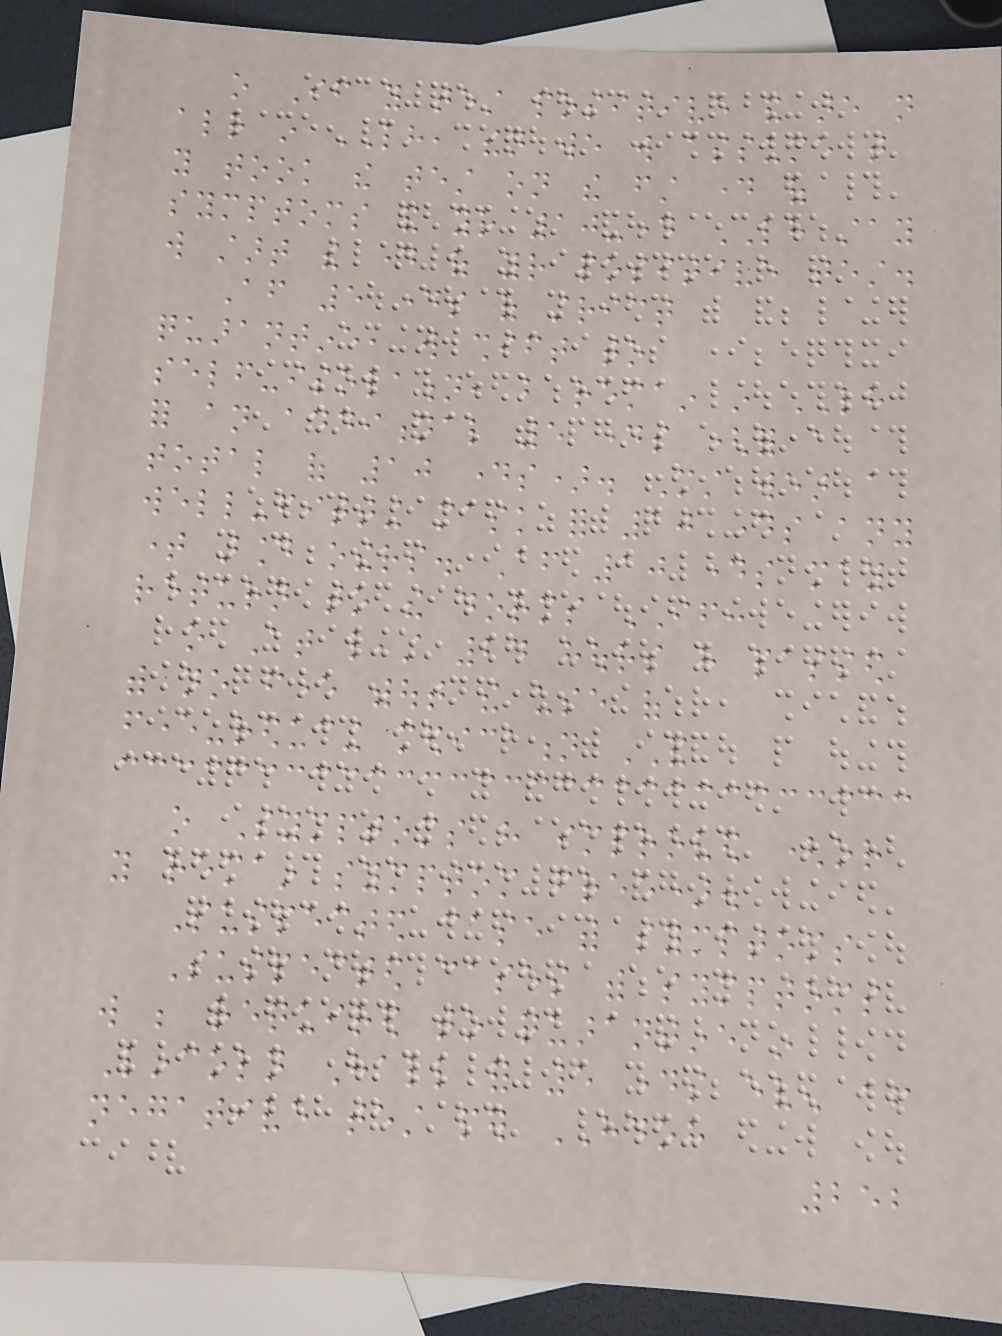o If you test positive and are not
already in LH, then we will assume that
you took the test on the first day of
symptoms and your 10-day LH stay
will start the day of your positive test.
After 5 days of strict
quarantine, will shift to
self-isolation, but remain in LH
for an additional 5 days (for a
total of 10 days). Must wear a
well-fitting mask for 10 days any
time around others. After 10 days may
return to the dorms IF:
o At least 24 hours have passed
with no fever without the use of
fever-reducing medication AND
o Symptoms have improved (or
you remain symptom free).
Suspected case with symptoms
Suspected cases with symptoms
will be required to quarantine in
Lincoln Hall for 5 days even after
negative test per HDOH
252
